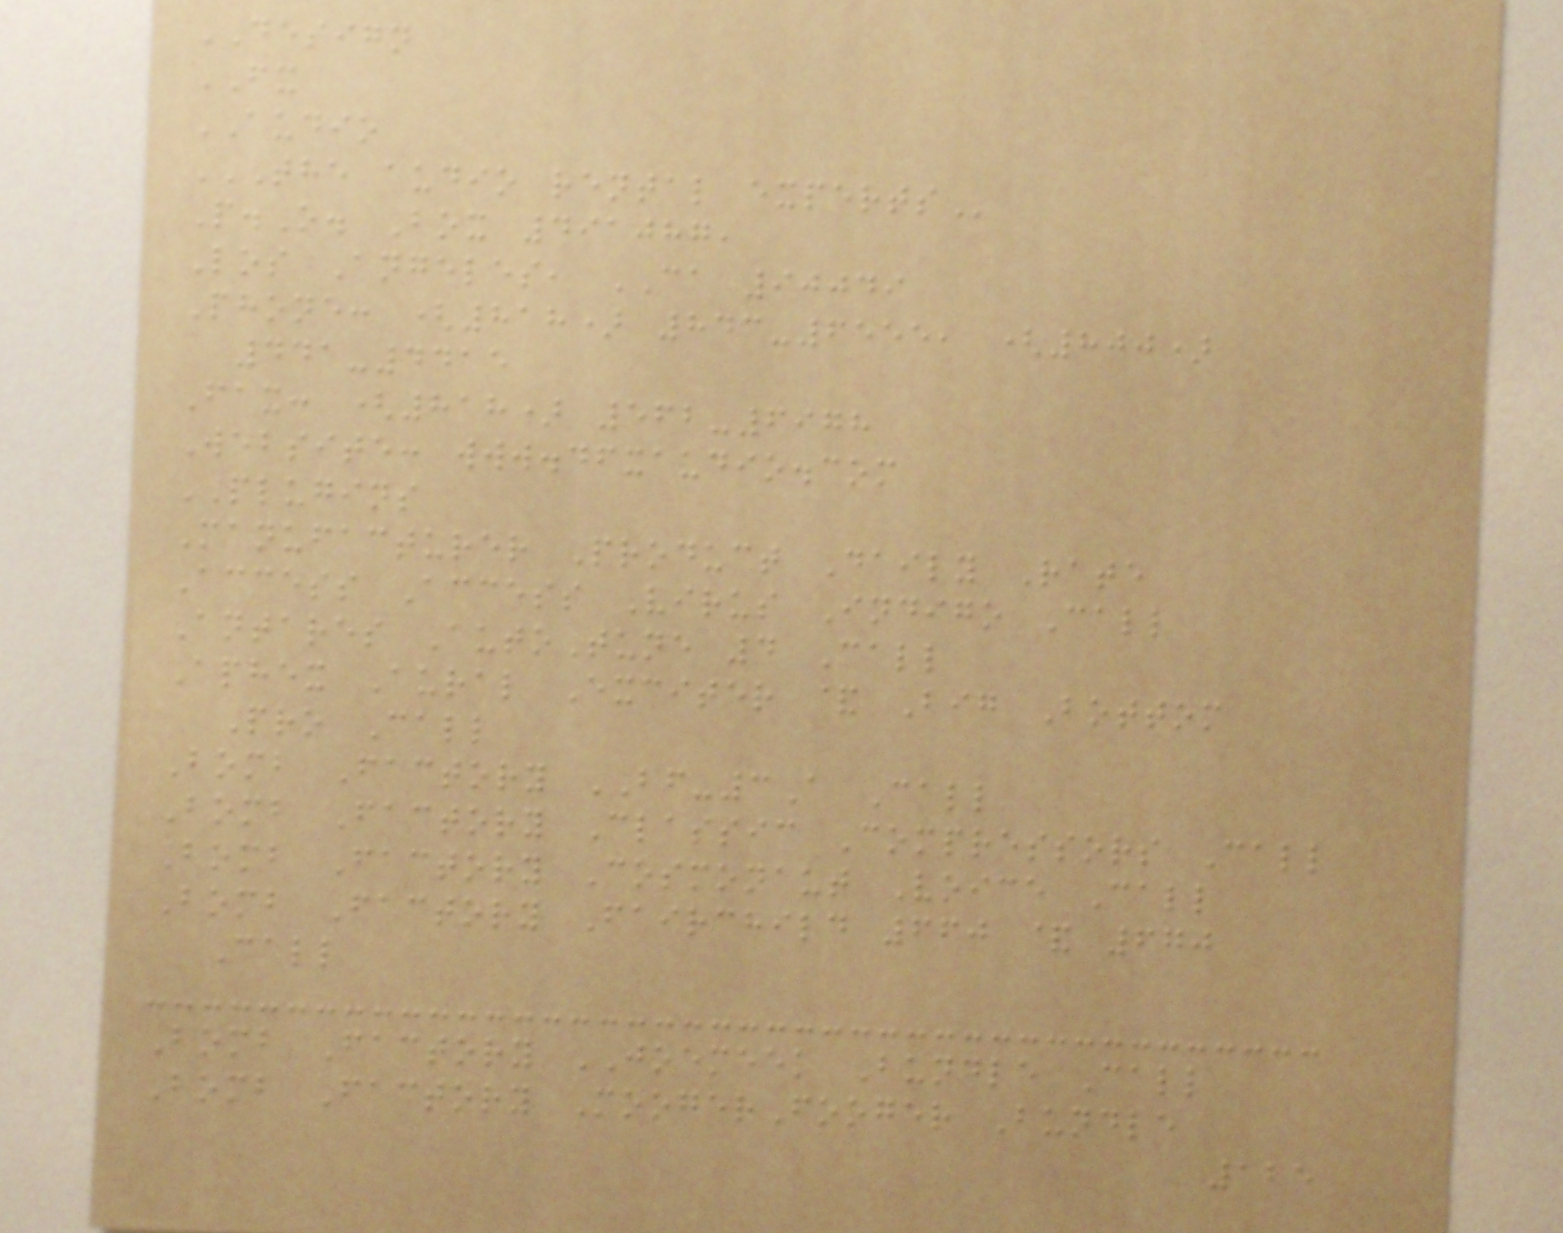DESIGN
FX
AUDIO
THE AUDIO RENTAL EXPERTS
P.O. Box 491087,
Los Angeles, CA 90049
Phone: (818) 843-6555, (800)
441-4415
Fax: (818) 562-6978
Website: www.dfxaudio.com
PLUGINS
Manufacturer Product Daily Rate
Access Access Virus Indigo Call
Antares AutoTune 4 Call
Aphex Aural Exciter & Big Bottom
Pro Call
Bomb Factory BF-3A Call
Bomb Factory Classic Compressors Call
Bomb Factory Cosmonaut Voice Call
Bomb Factory Fairchild 660 & 670
Call
Bomb Factory JOEMEEK Bundle Call
Bomb Factory MoogerFooger Bundle
125
